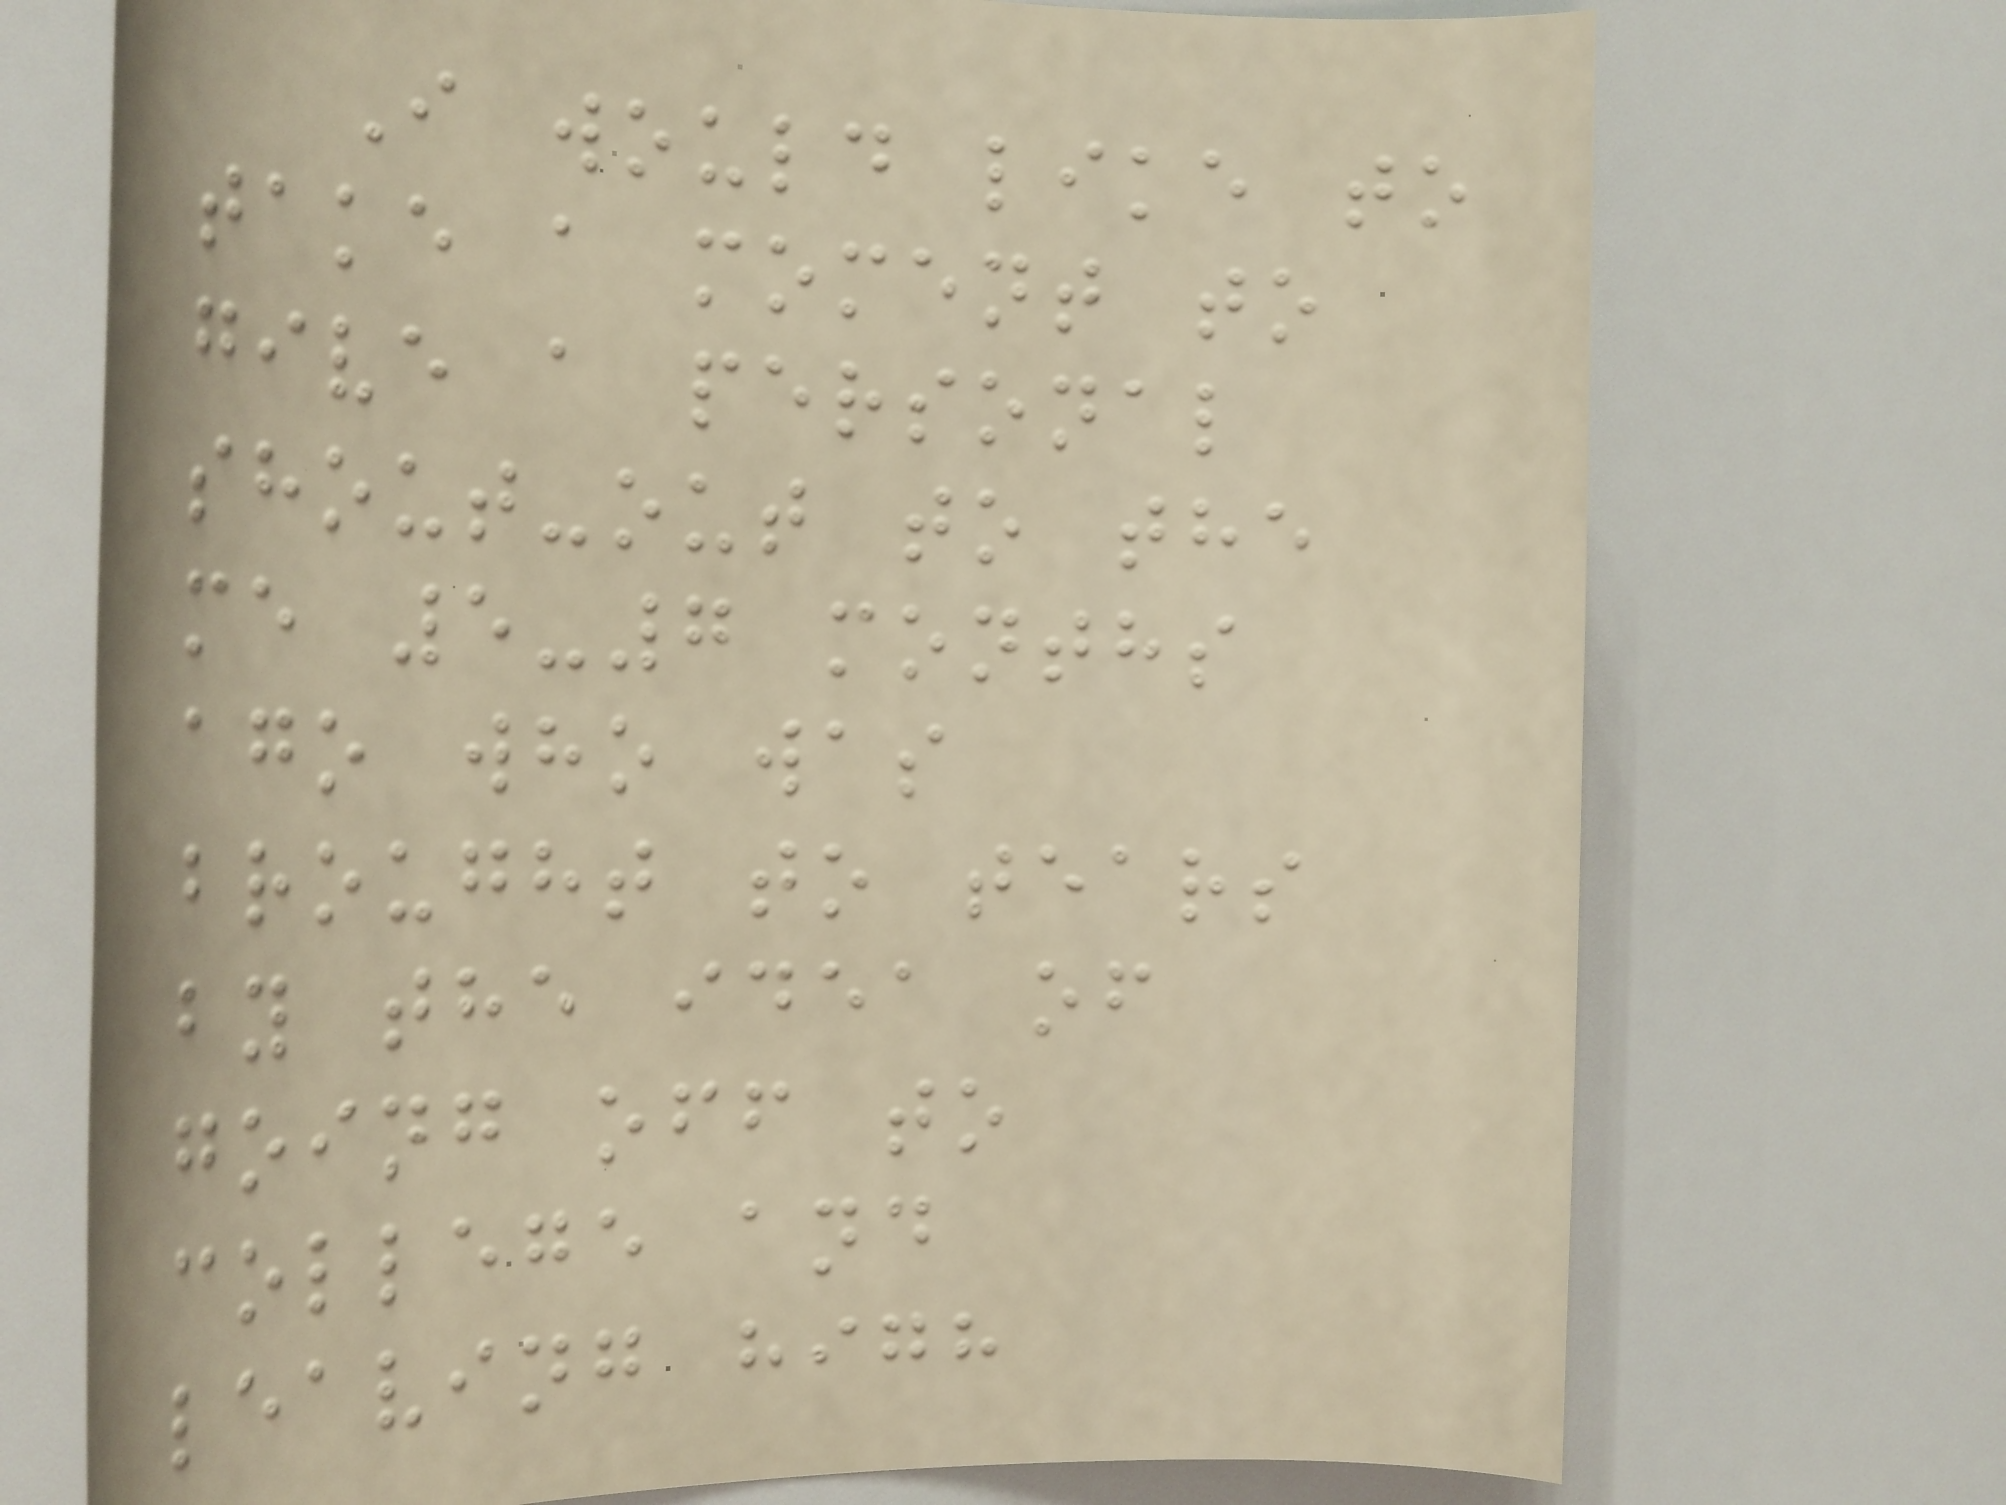I would like to
take a moment to
give a personal
shout-out to the
me 5-7 months
ago who was
brought to tears
by the idea of
going off to
college and
leaving high
